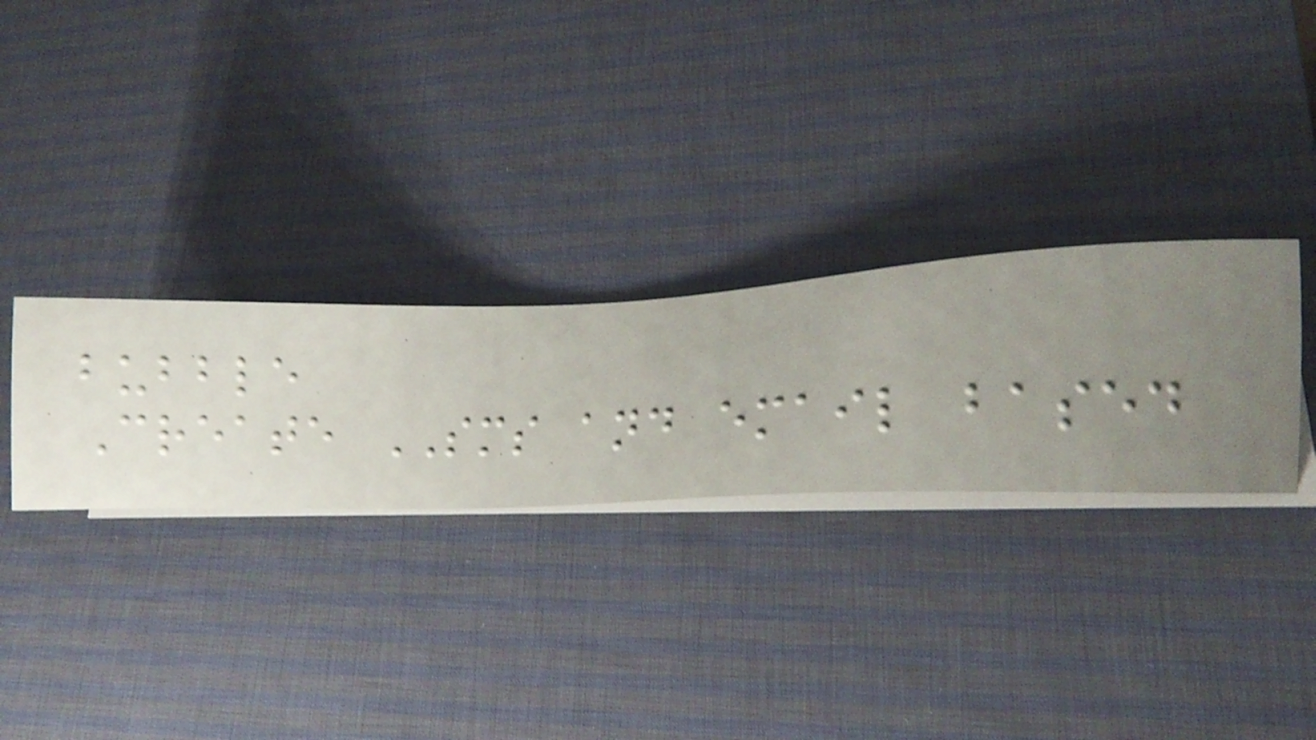bubble
Create SMS and email based
